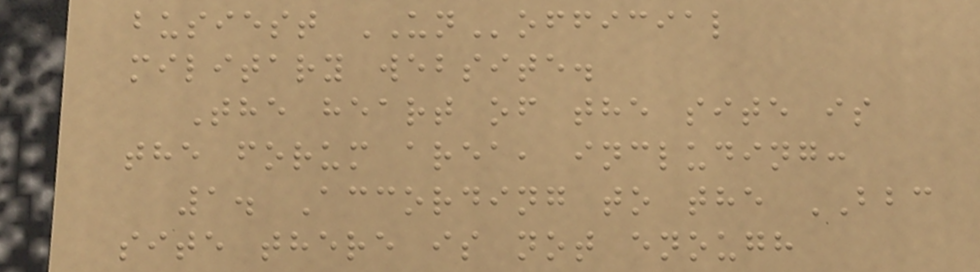busiest UNofficial
military website.
The heart of the site is
the forum area, including:
1. According to the BBC
site there is not enough
